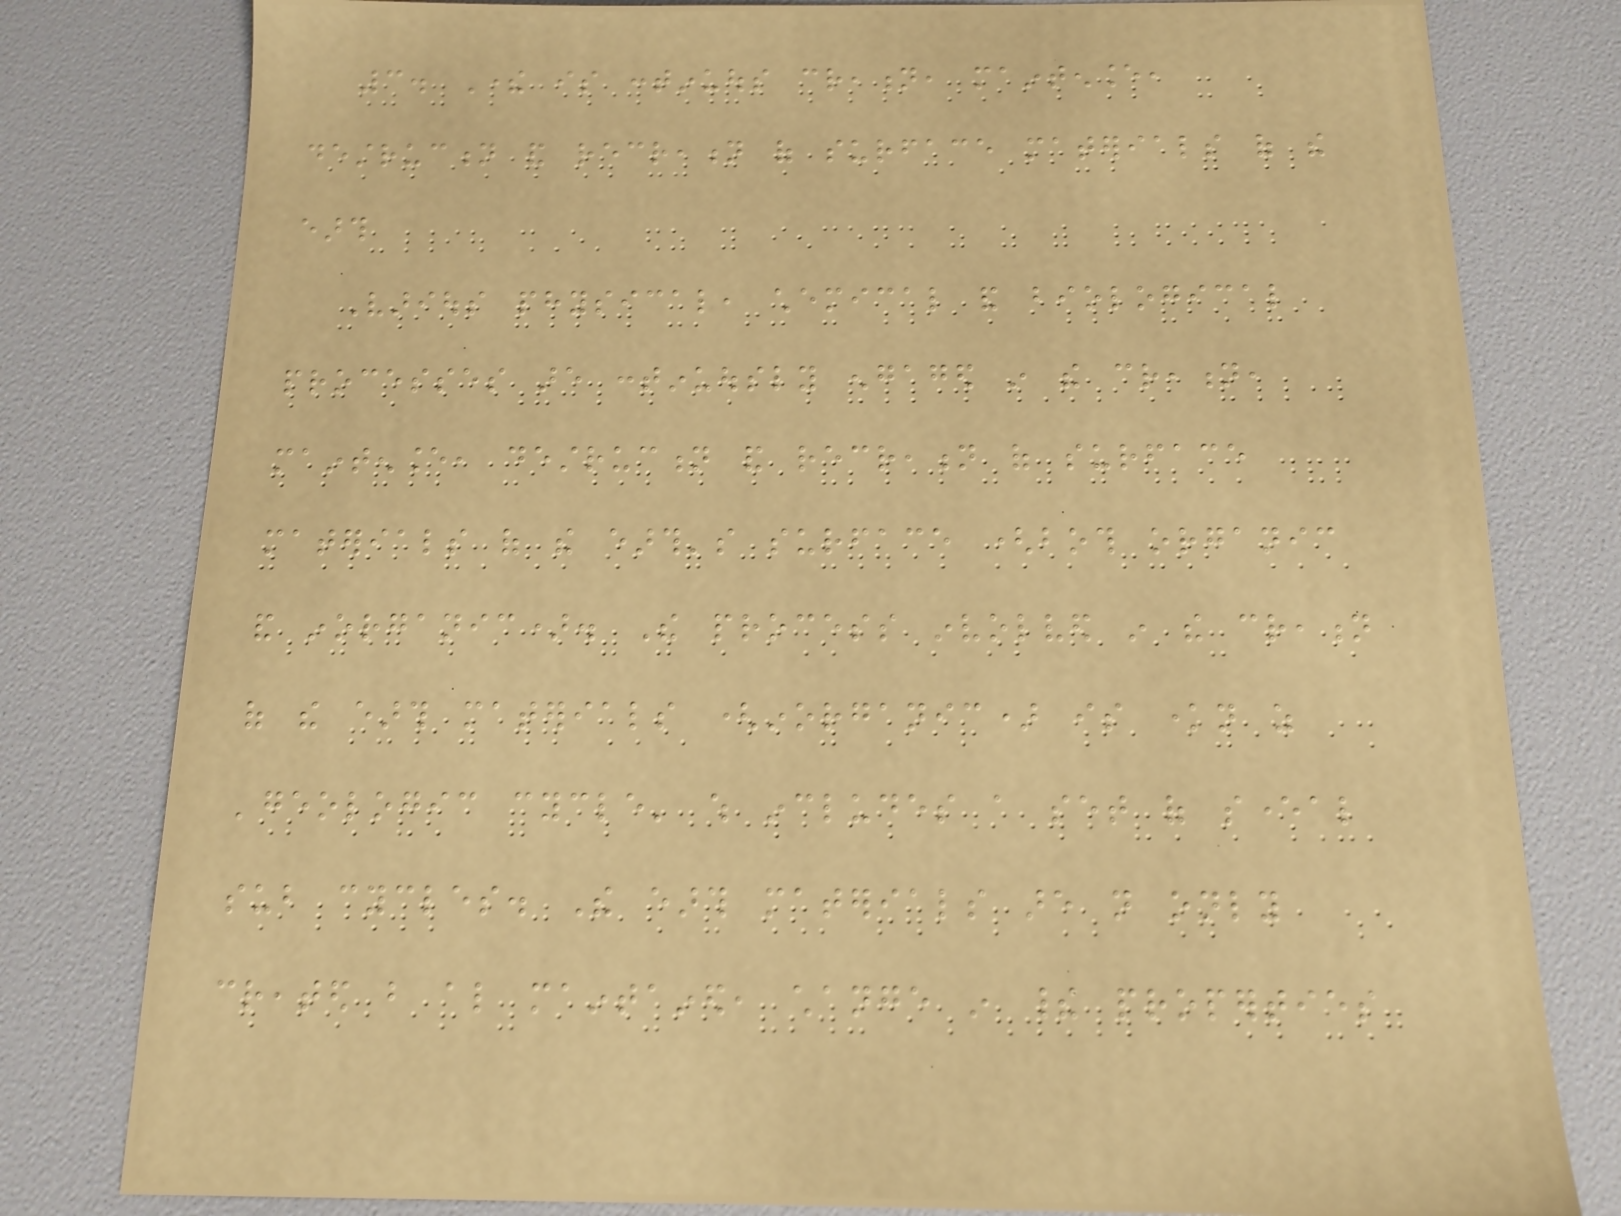3. There is continuous creation, maintenance,
destruction and recreation of surface materials of the
earth
Various physical, chemical and biological
processes are continuously engaged in the creation,
maintenance, destruction and recreation of surface
materials of the earth's surface (both organic
and inorganic). The process involved in the creation
of the earth materials (inorganic) is known as
'geologic cycle' which includes a set of several
sub cycles. The earth materials are not only
created but also maintained, change in their properties
